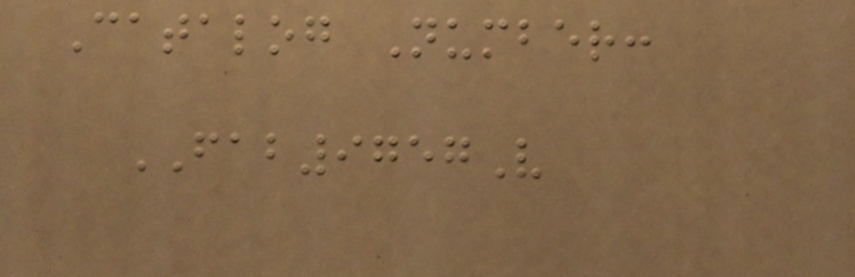Catalog Number:
FAB9757V
